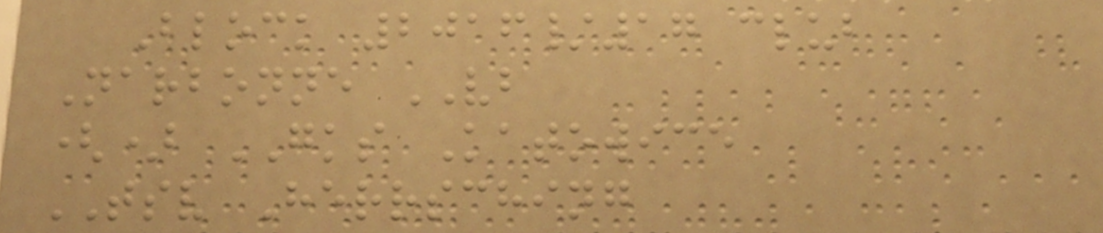Block 2016/17 club
Narbonne VB
() GKS Katowice
TSV Herrsching
